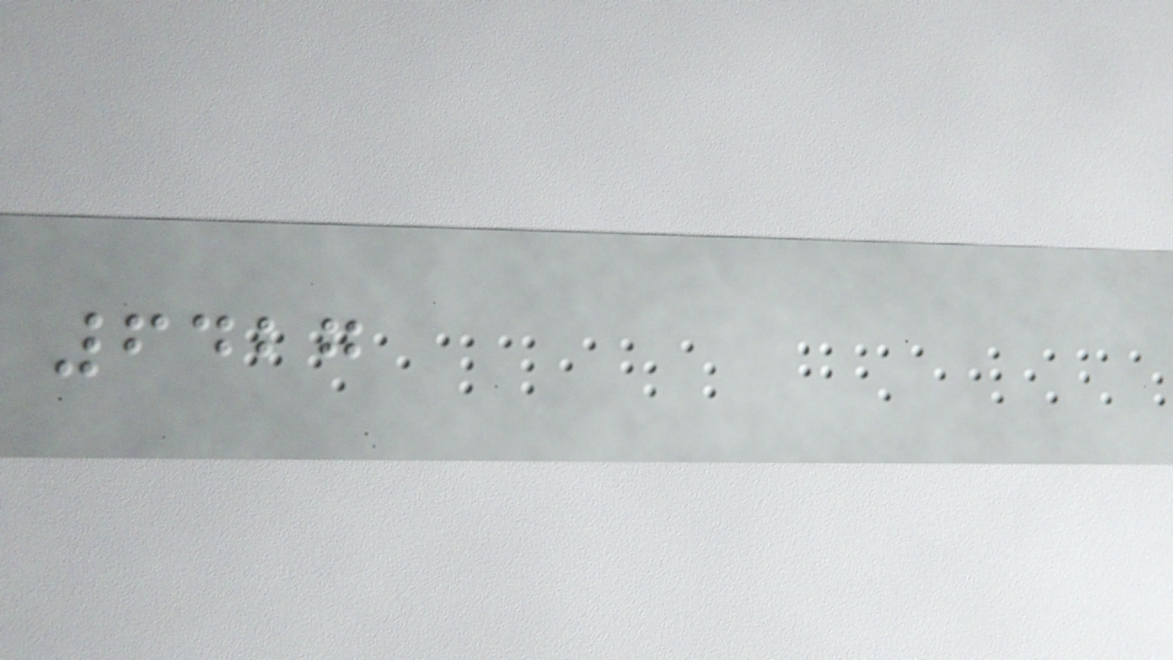6427
